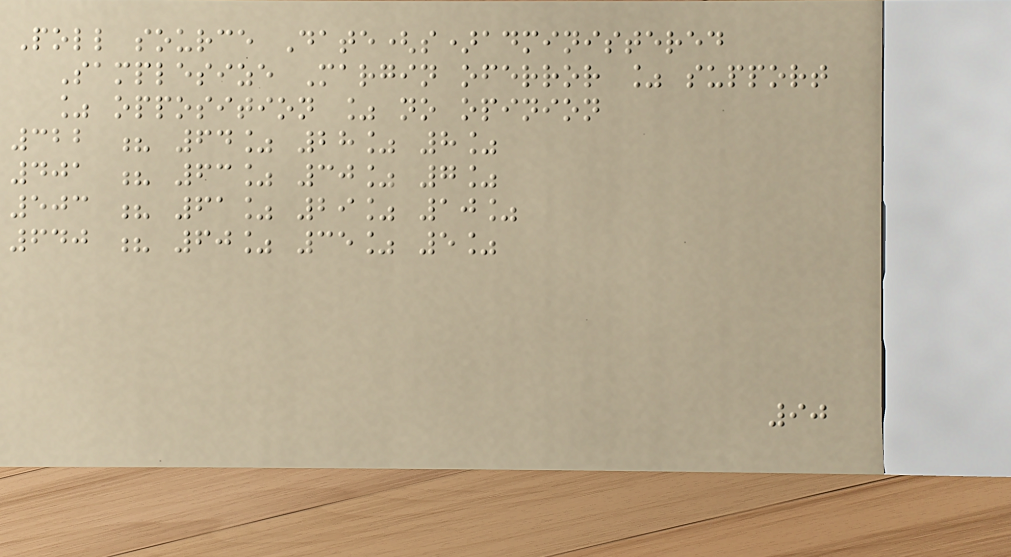Poll source Date(s)administered
Samplesize Margin oferror % support
% opposition % no opinion
322 ? 64% 28% 8%
401 ? 63% 30% 7%
503 ? 61% 29% 10%
640 ? 60% 35% 5%
90
